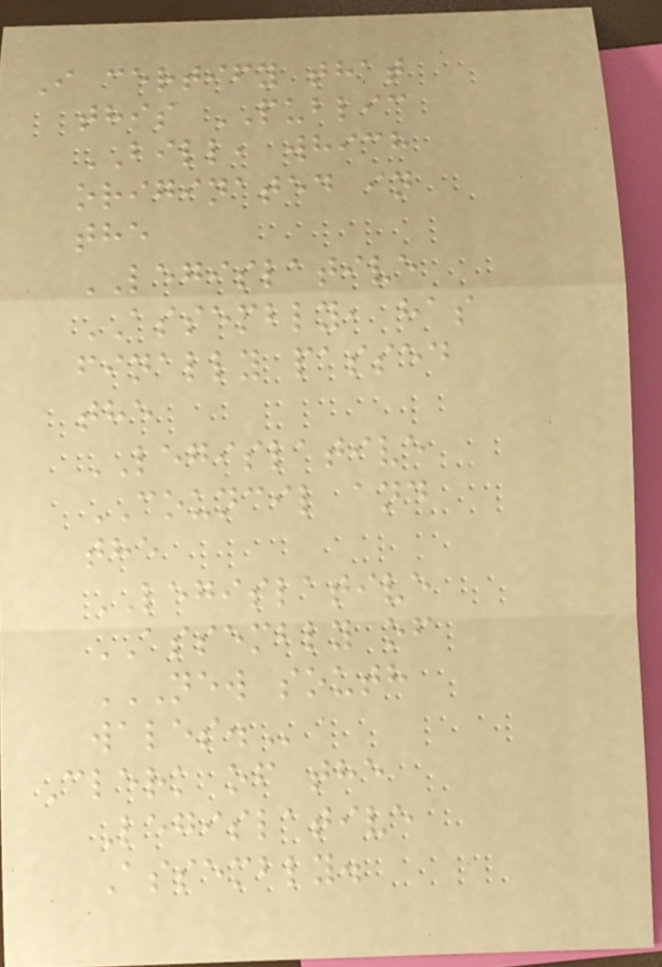I certify that
this PUBLIC
BILL, which
originated in
the
LEGISLATIVE
ASSEMBLY, has
finally passed
the
LEGISLATIVE
COUNCIL and
the
LEGISLATIVE
ASSEMBLY of
NEW SOUTH
WALES.
Clerk of the
Legislative
Assembly.
